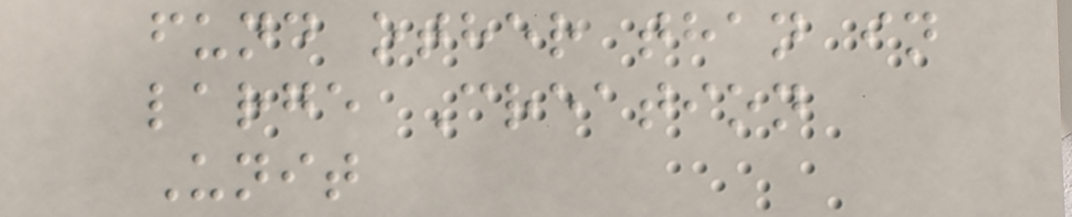fund other than in
large Creation
Unit
